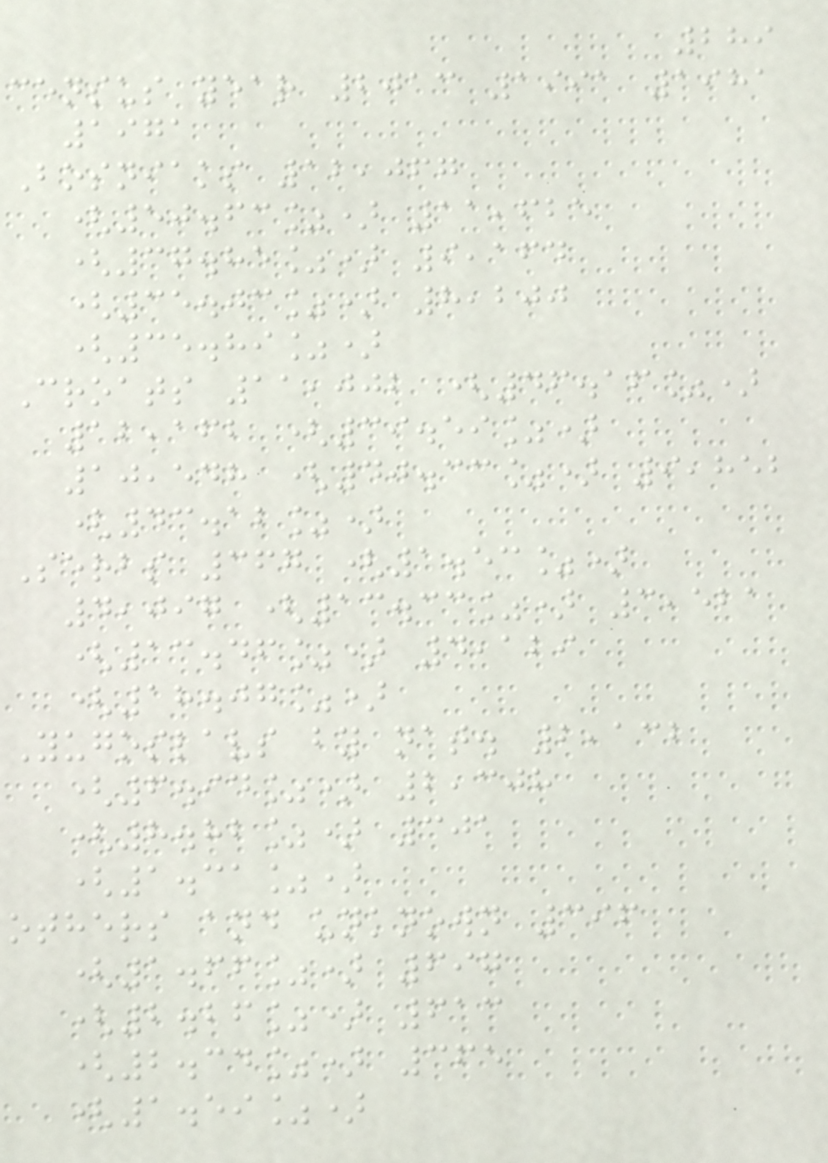289
census year 2013 1991 1981
1971
Bosniaks 12,067
(50.63%) 11,625
(37.85%) 9,164
(35.03%) 8,200
(35.89%)
Croats 11,002 (46.16%)
12,162 (39.59%)
10,548 (40.33%) 9,852
(43.12%)
Serbs 367 (1.53%)
4,097 (13.33%) 3,521
(13.46%) 4,129
(18.07%)
Yugoslavs by nat. 2,132
(6.94%) 2,308
(8.82%) 301
(1.31%)
others and unknown 396
(1.66%) 697
(2.26%) 613
(2.34%) 365
(1.59%)
